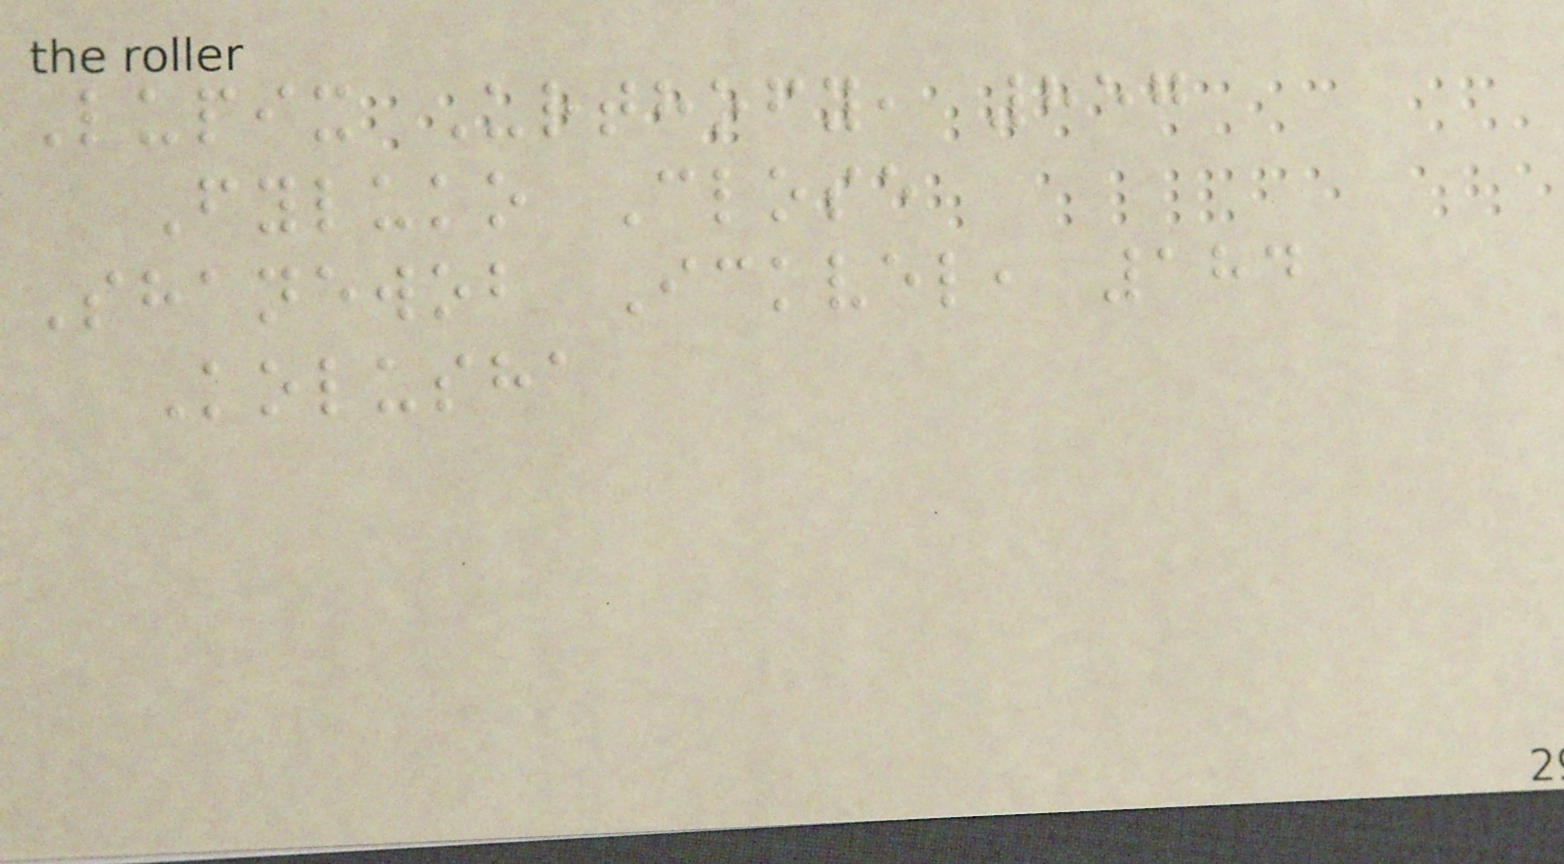Lupix Urthofy, 857
Fyluko Close
Shanewob Ickvel, 184
Kolusha
